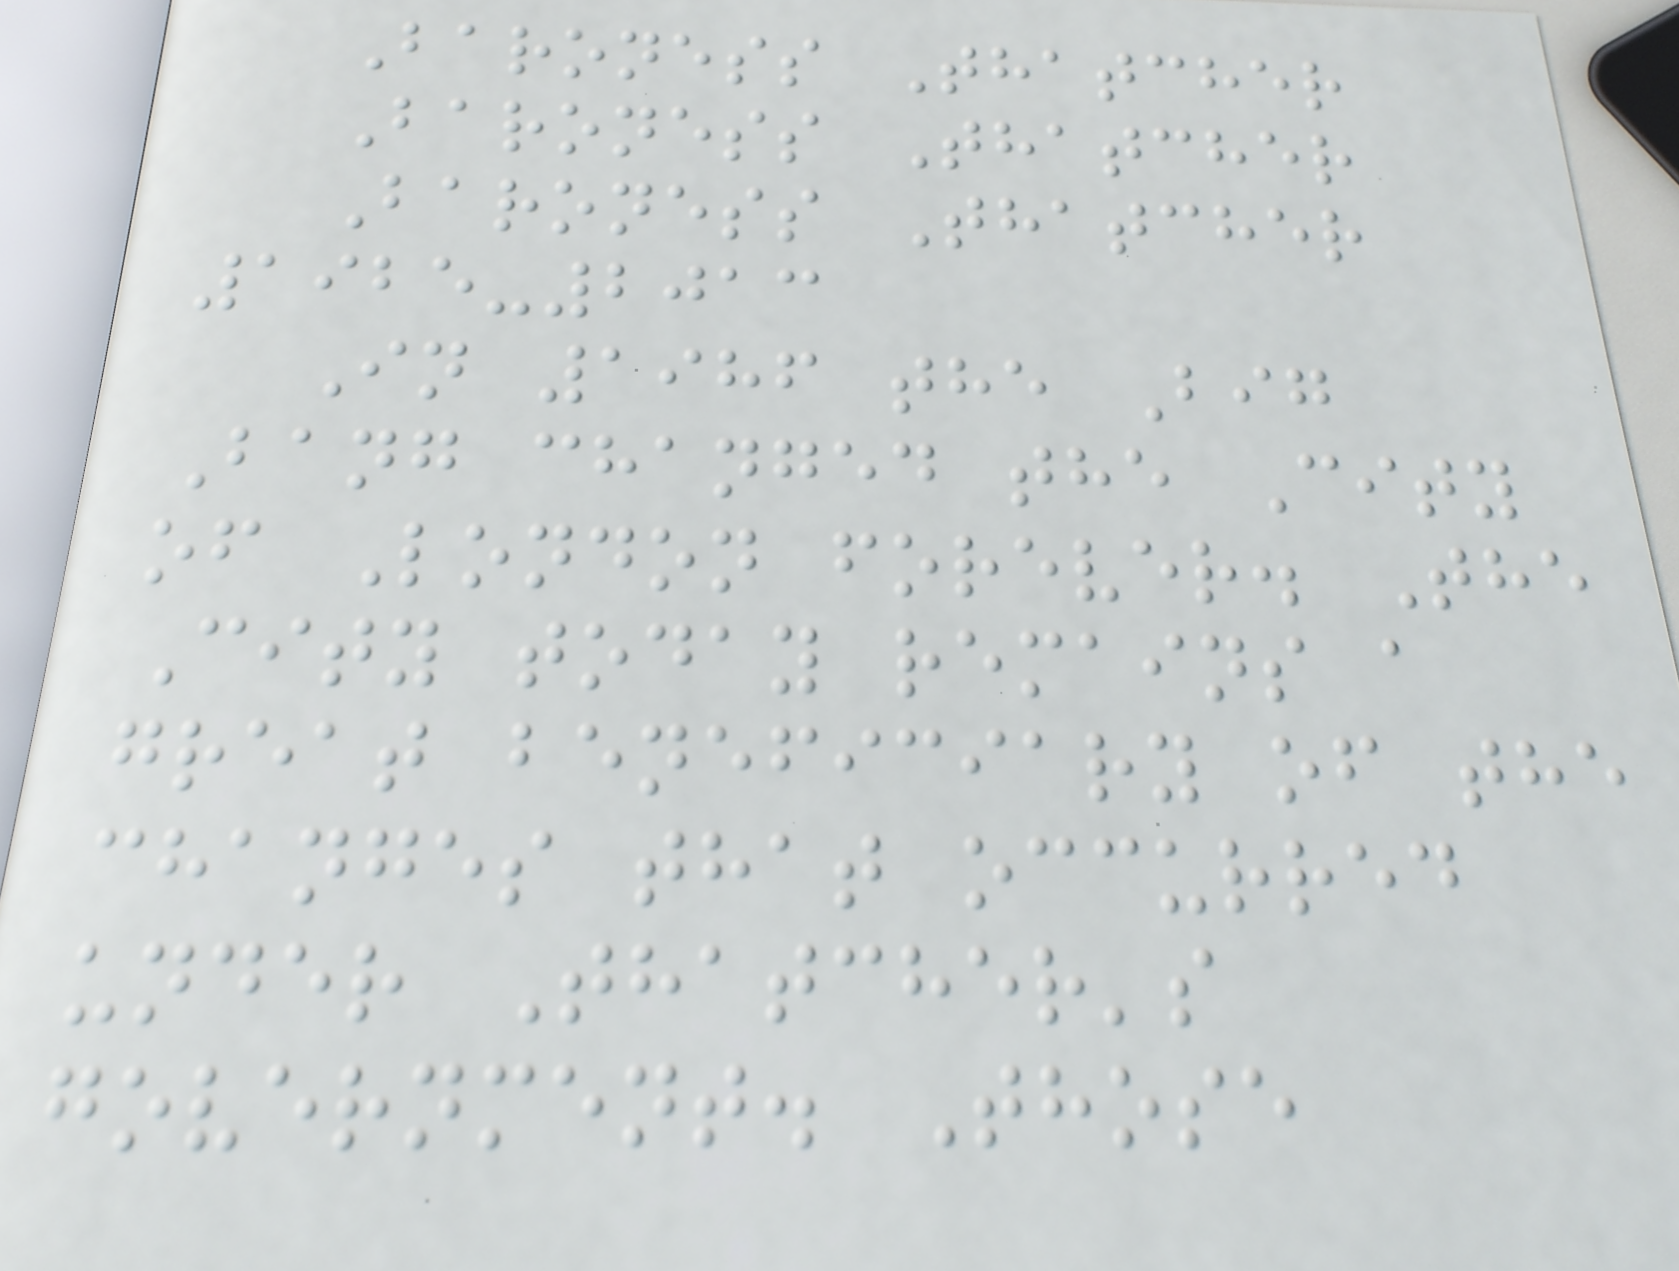Baroness Thatcher
Baroness Thatcher
Baroness Thatcher
1925-2013
In 1986 the Big
Bang changed the City
of London forever. The
City today remains a
great beneficiary of the
changes that occurred
under Thatcher's
government. Those
